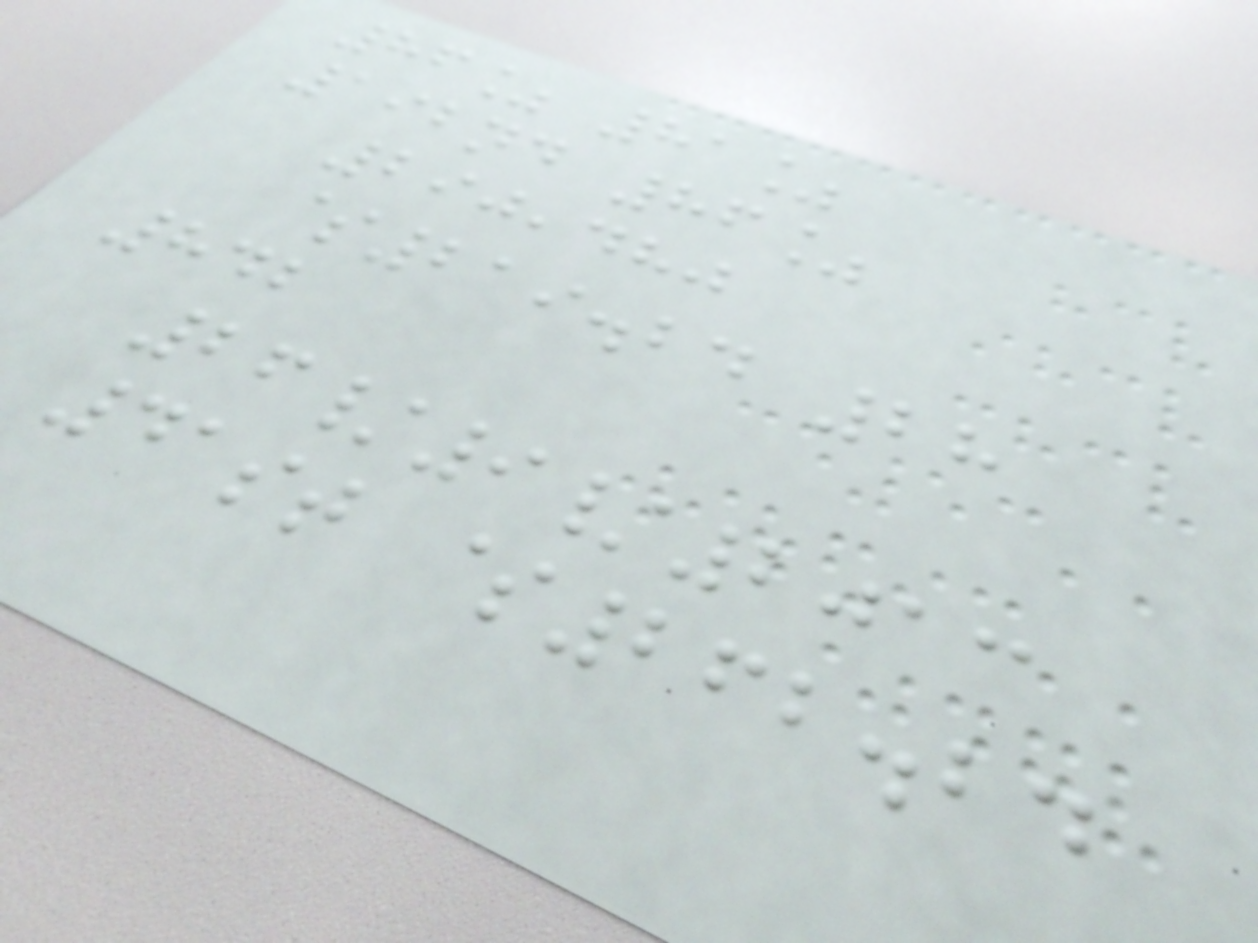86% 81%
192nd 86%
290,480
$219.24 28
842
26/9/2013
41st $262.24
